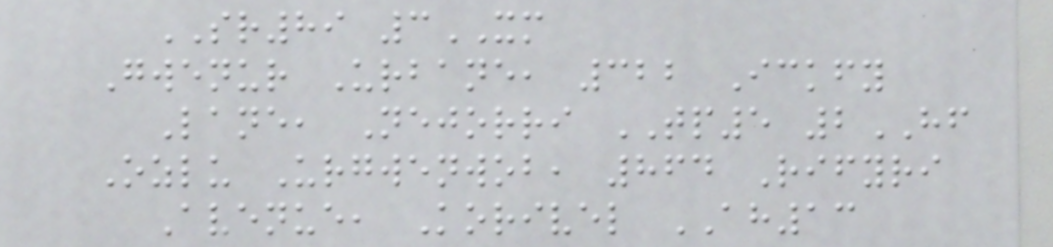SR89 3XM
Gwenur Urbane, 322 Ickfy
Lane, Nejorri TP5 2HF
Ozlu Urgwenwob, 864 Rifyri
Avenue, Korivel AH13
